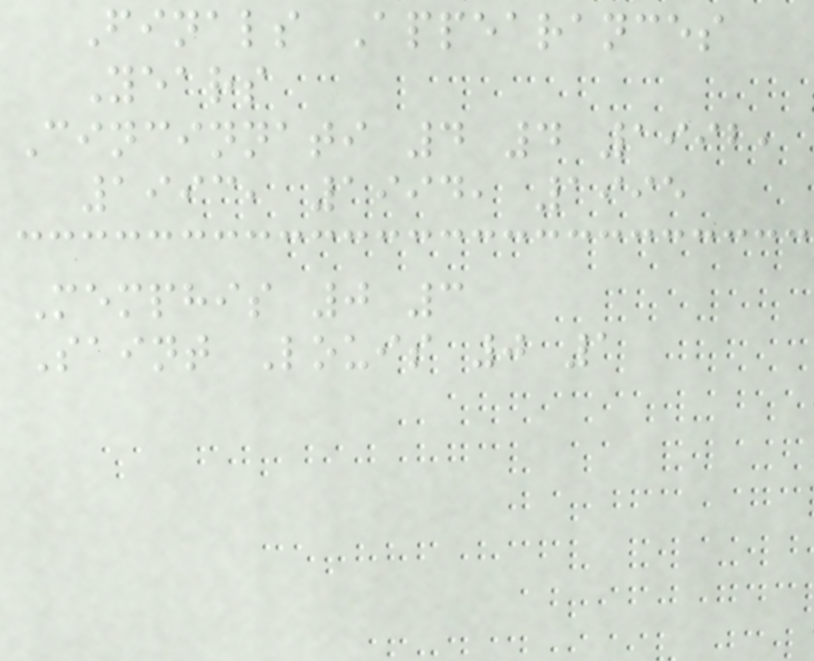Finals Appearances
Years
Cincinnati 4 4 1992,
1993, 1994, 1995
Memphis 0 3
Saint Louis 0 1
